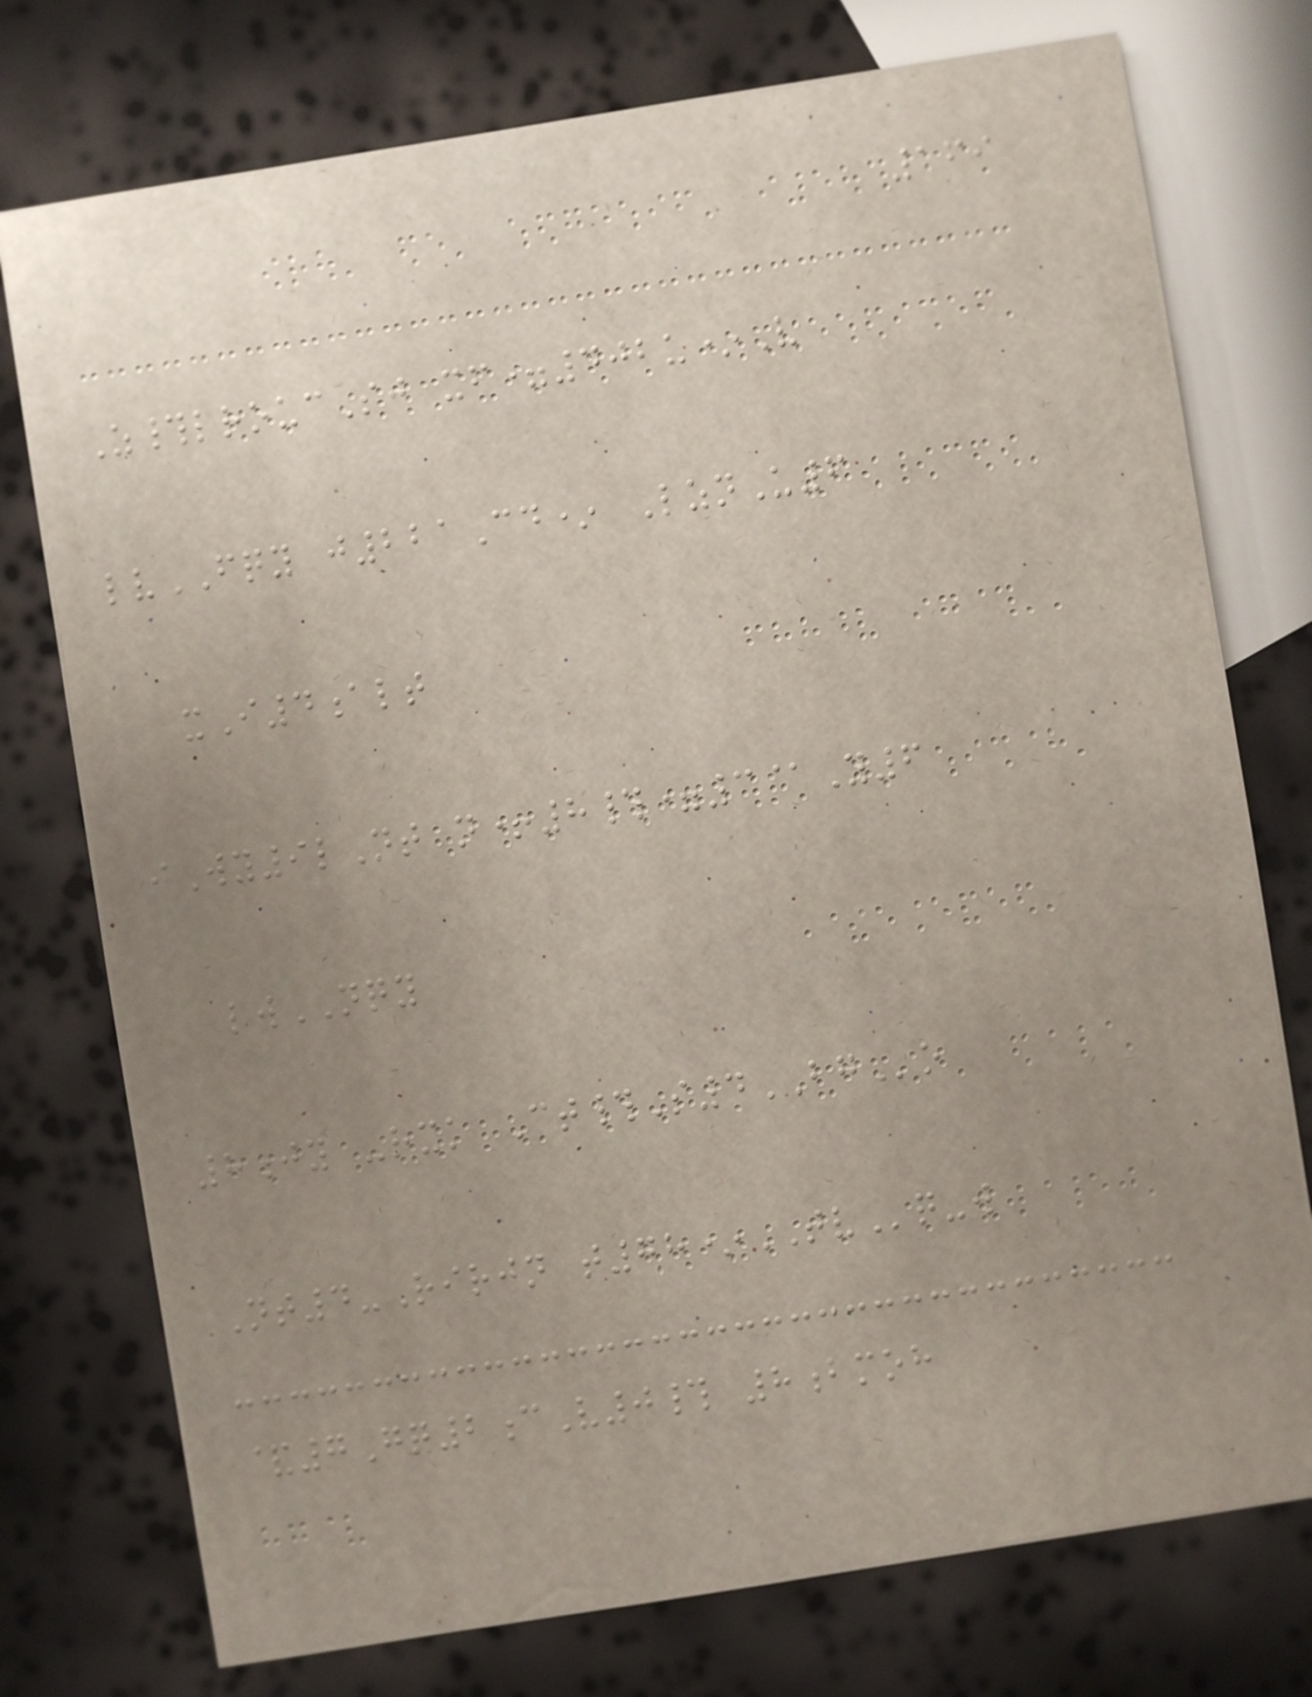169
Z#lroucSj xf=402u*V
lvFQY j221Cd* LznU6
xI4alt
iWy9lNt n+8#=3@Y6
lwNQY
8jy -rxk Ct#S4BGo
Nt4-Rirjn t78*TVq-w
&7Gq2cV0# 8bmoh
